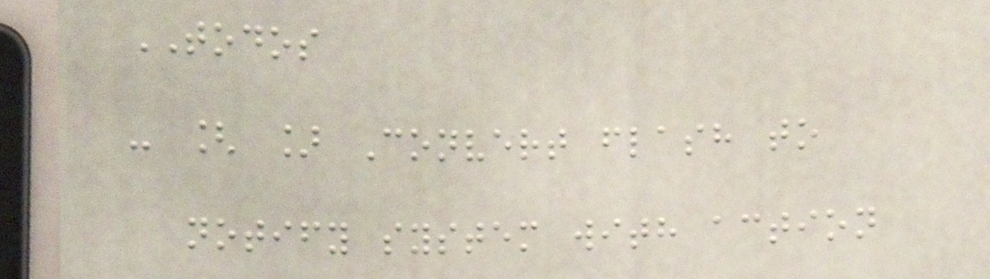TODOS
- [ ] Convert flash to
notify system with action
